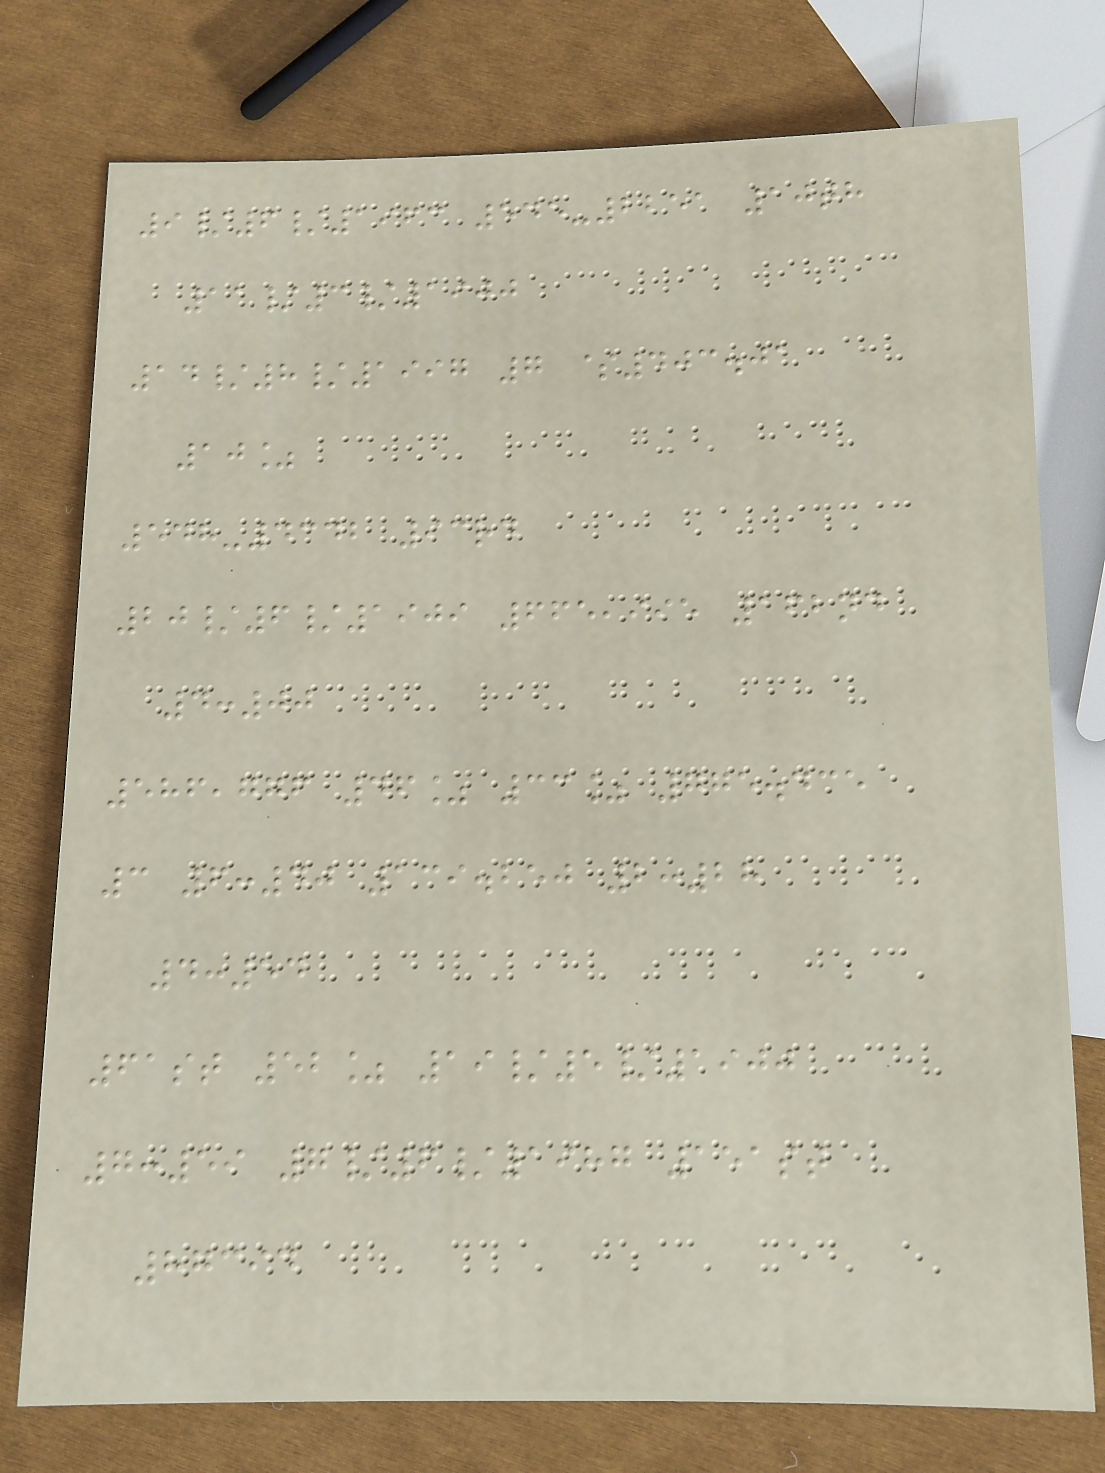9/6/1963 545-2251 10th
11/3/1900
14/8/1997 7 $403.01
10%
548-4342 93rd
20/6/1909 665,995 162nd
4:00
586,776 46% 33% 775.435
3 6:40 139.250 2:28
4:54
61st 52% 19/5/1900
7:59 7/6/1987 151st
87394
